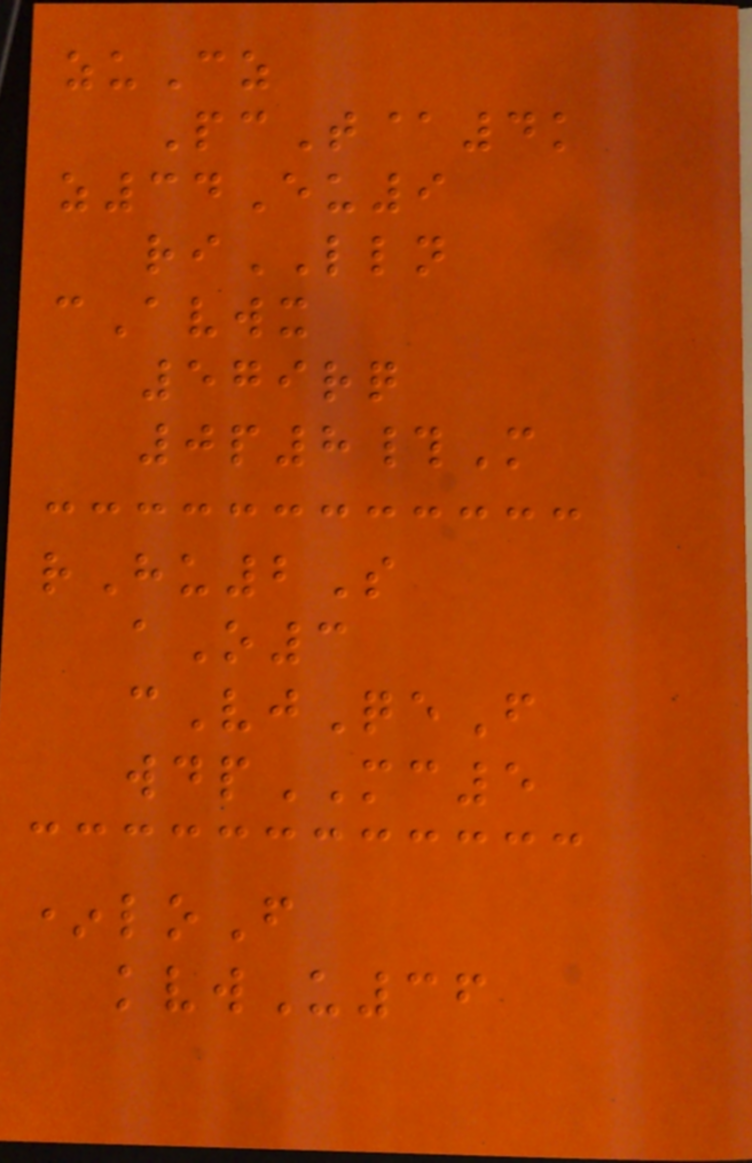zuCz
PcT@4k
z34Eu9
riLLN
cAvwx
579rq
0p8#M
rHu2S
aO3
cVjQeF
wdpMC5
*loF
kvwU36
